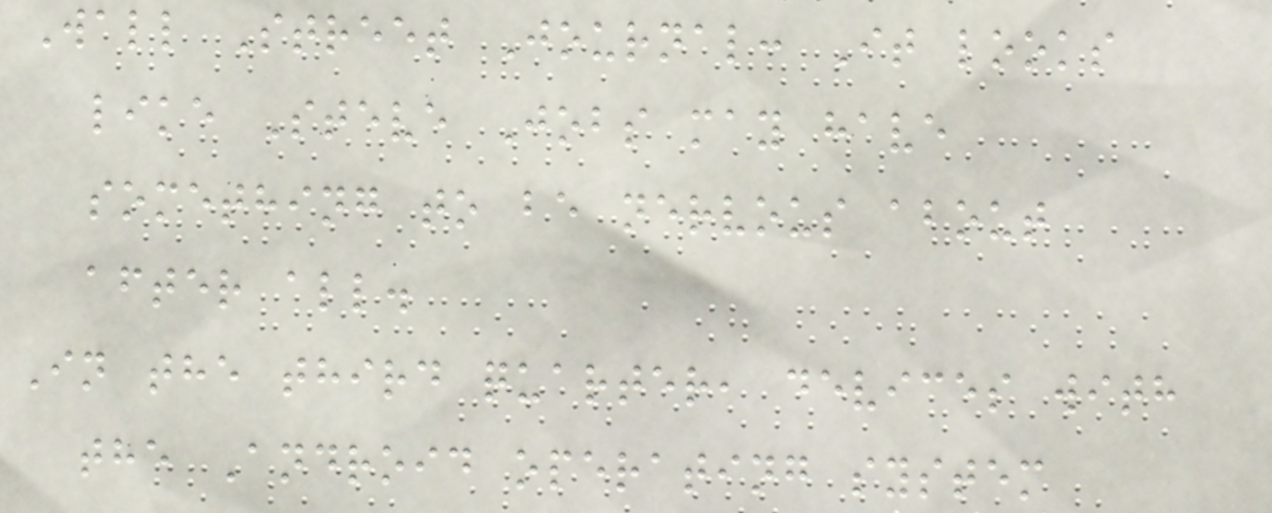Wall Street Journal: It looks
like Steve Jobs may have
something to be nervous about
after all.
In the third quarter, devices with
the Android operating system
